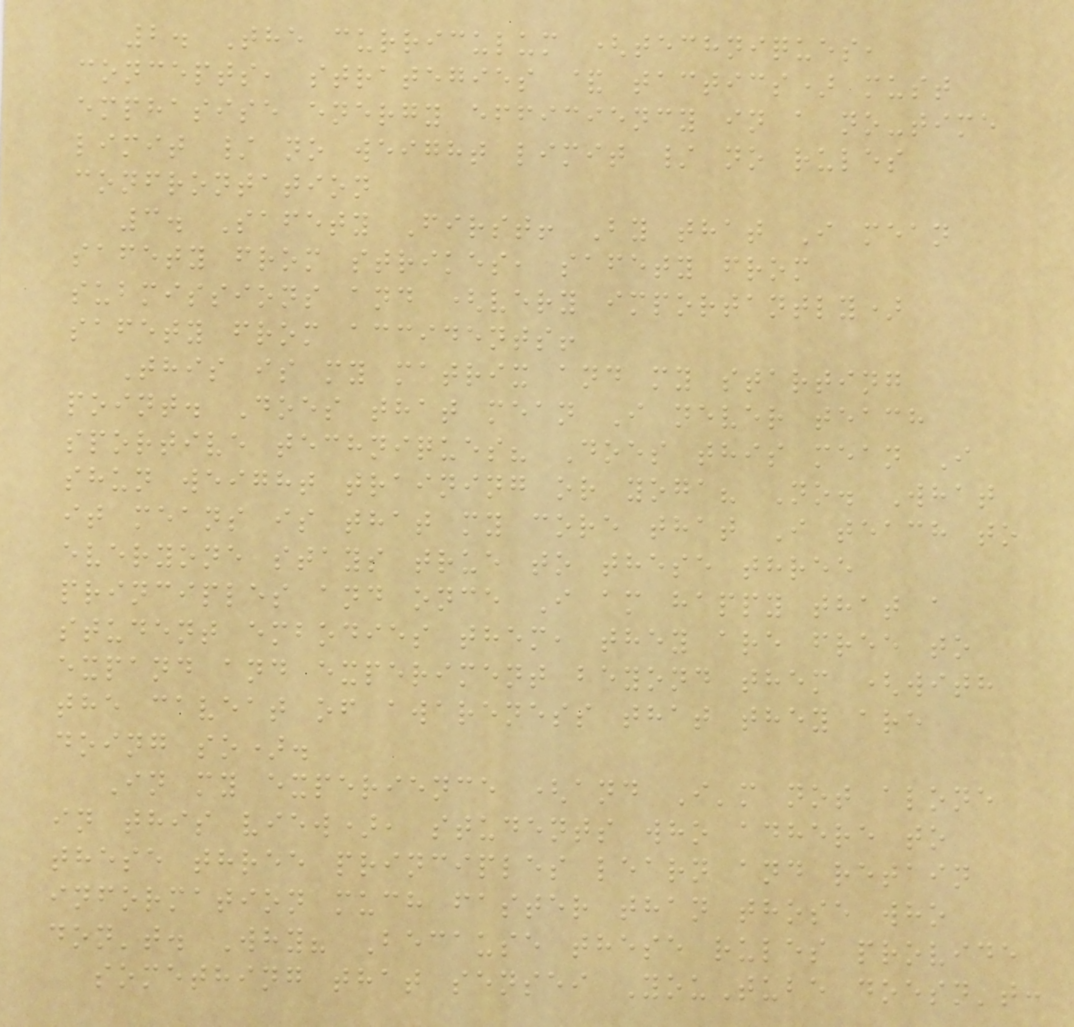2. The curriculum (techniques,
concepts, strategies & tactics) must
emphasise energy efficiency in a no-time
limit / no weight limit / no rules
confrontation
3. Safety First! By that I mean
safety from strikes, safety from
submissions and (very importantly)
safety from accidents!
This is my matrix and my starting
point. Does that mean I never teach
sportive techniques? Does this mean I
shun weight training or yoga? No. What
it means is that my core that I teach to
everyone stays true to these three
principles and once I am happy that a
student embodies them, they are free to
expand and experiment beyond them (with
the caveat of awareness that they are
doing so).
In my experience (and I'm not alone
in this view), students who adhere to
these three principles learn and retain
information much faster than those who
don't. Why? Because these rules provide
something that sensei YouTube doesn't:
